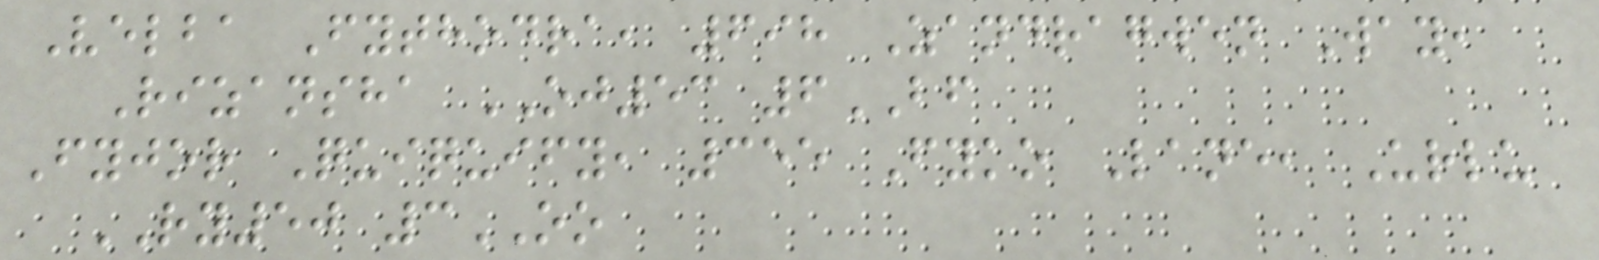Velba Fythodra, 698 Zandragwen Way,
Rizansha OJ53 6BF
Fyjor Quiquify, 355 Fyko Lane, Urlu
RY50 3OO
